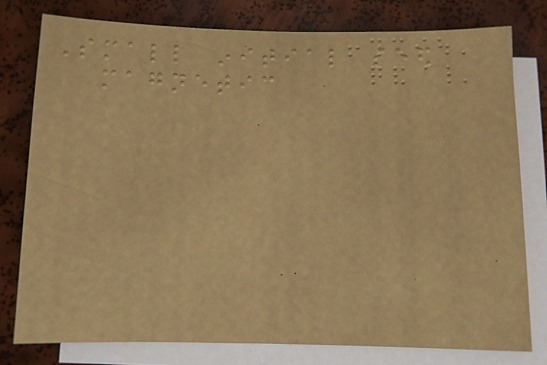Small initial seed
magnetic
